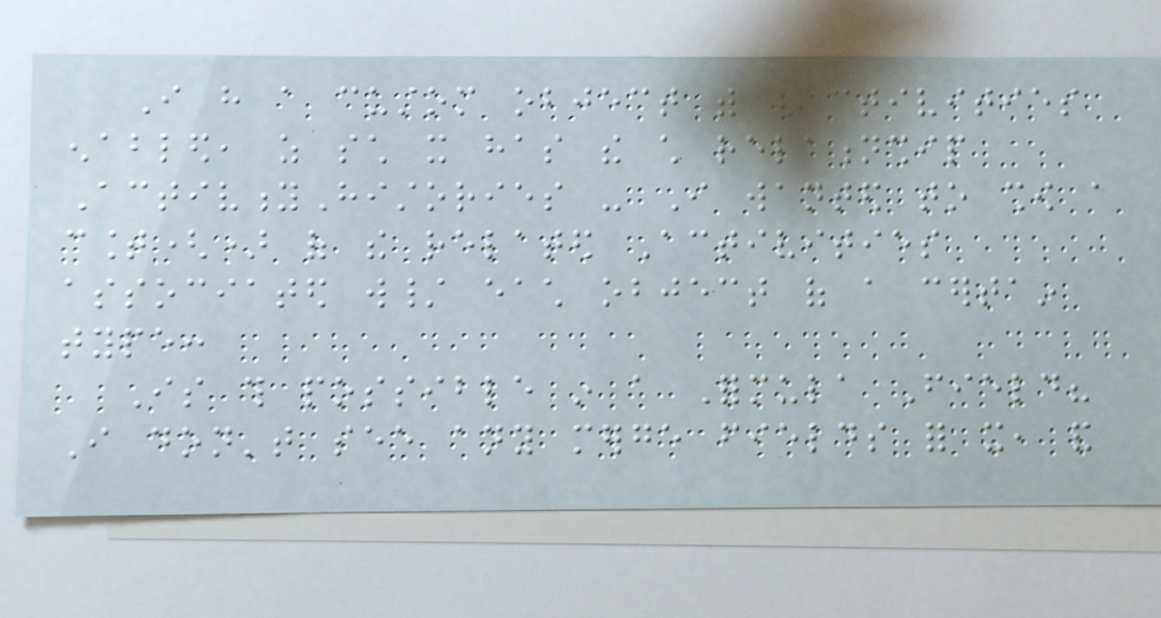I have a custom object with Activities
enabled, as such it has the child relationship
ActivityHistories - I wanted to show a
count() of the related Activities
associated w/ each object of a certain
type:
Is this possible in a Formula Field?
I don't see any merge fields for it, and
